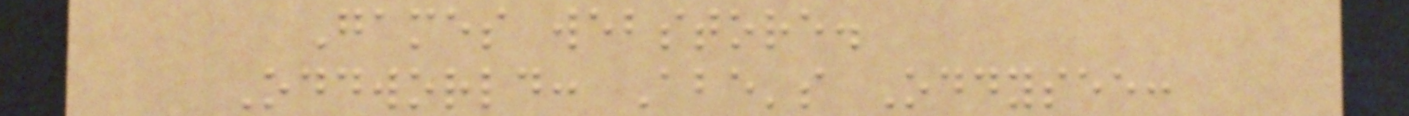Games webstore.
Oddworld: Abe's Oddysee:
